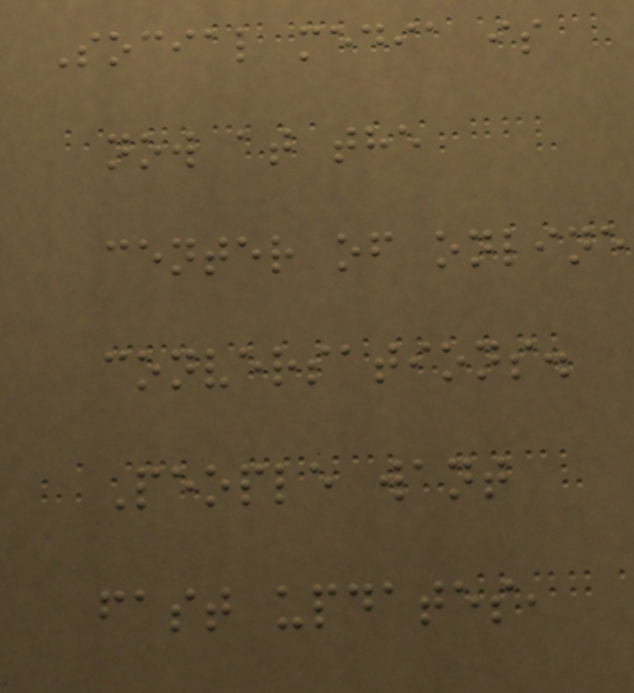Social media is
now at the
center of online
conversations.
People want
fast updates,
